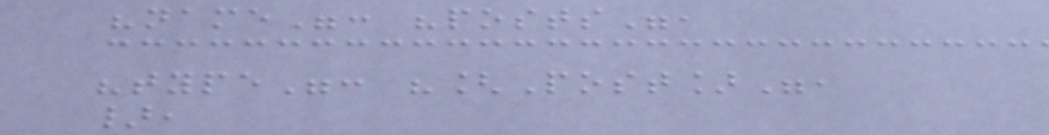"name": "posts",
"type": "[Post]",
},
